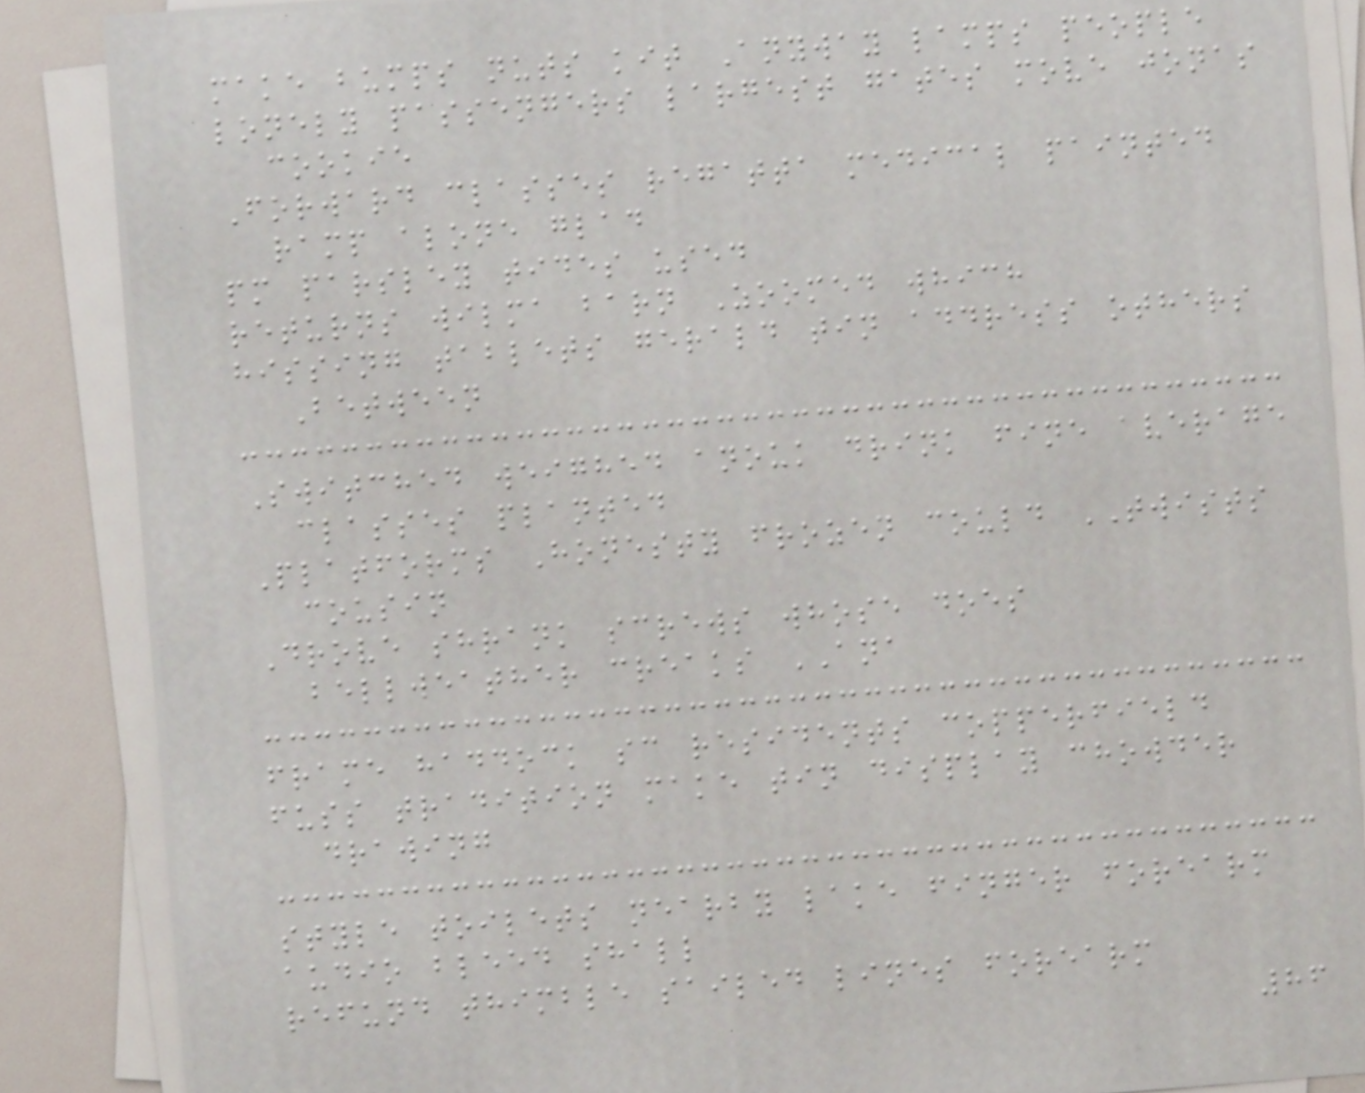make bumps nuts kit Anyway lamps people
lonely passengers largest gates move jonas
cookie
Forward classes regatta medical painted
ramp alone glad
pm parsley tides used
returns wilma barn Zoomed which
hissing tablets gerald tin address others
Between
Switched weighed anouk drink fine average
classes planted
Platforms Honesty frozen could TWISTS
cousin
Drove shrank screws whose does
bellweather creaks ANA
frame haddock sc residents copperfield
fuss tradition make tin display chowder
drawing
style toilets nearby lake finger forearm
audio bleed shall
refund thimble sailed lines forearm
86
